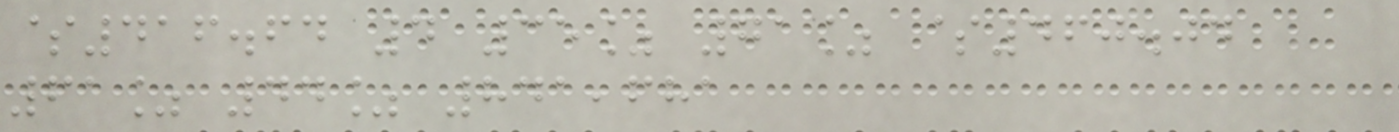$416.64 4 35% 71% $460.04
61% 44% 841,681
